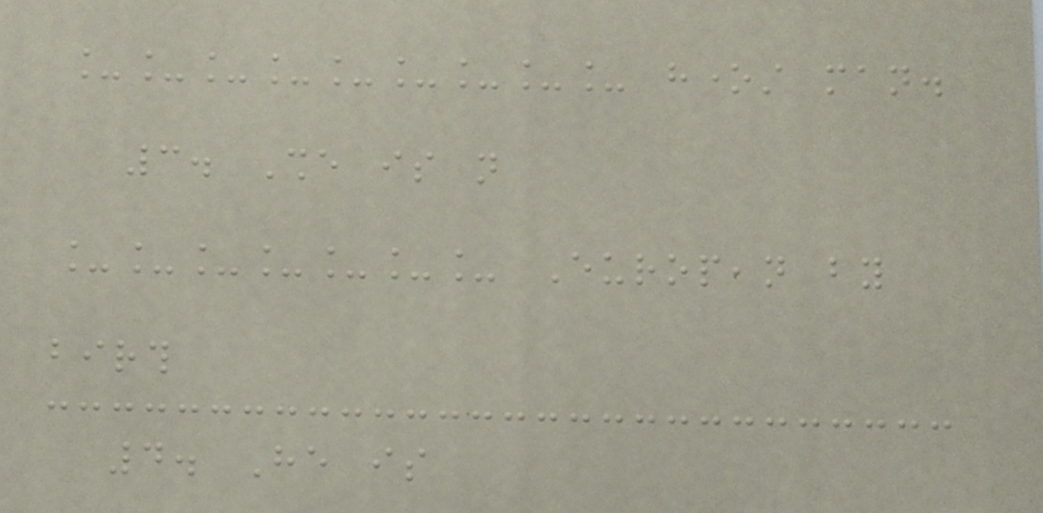_________ honest man.
3. She is not
_______ European by
birth
4. He is
